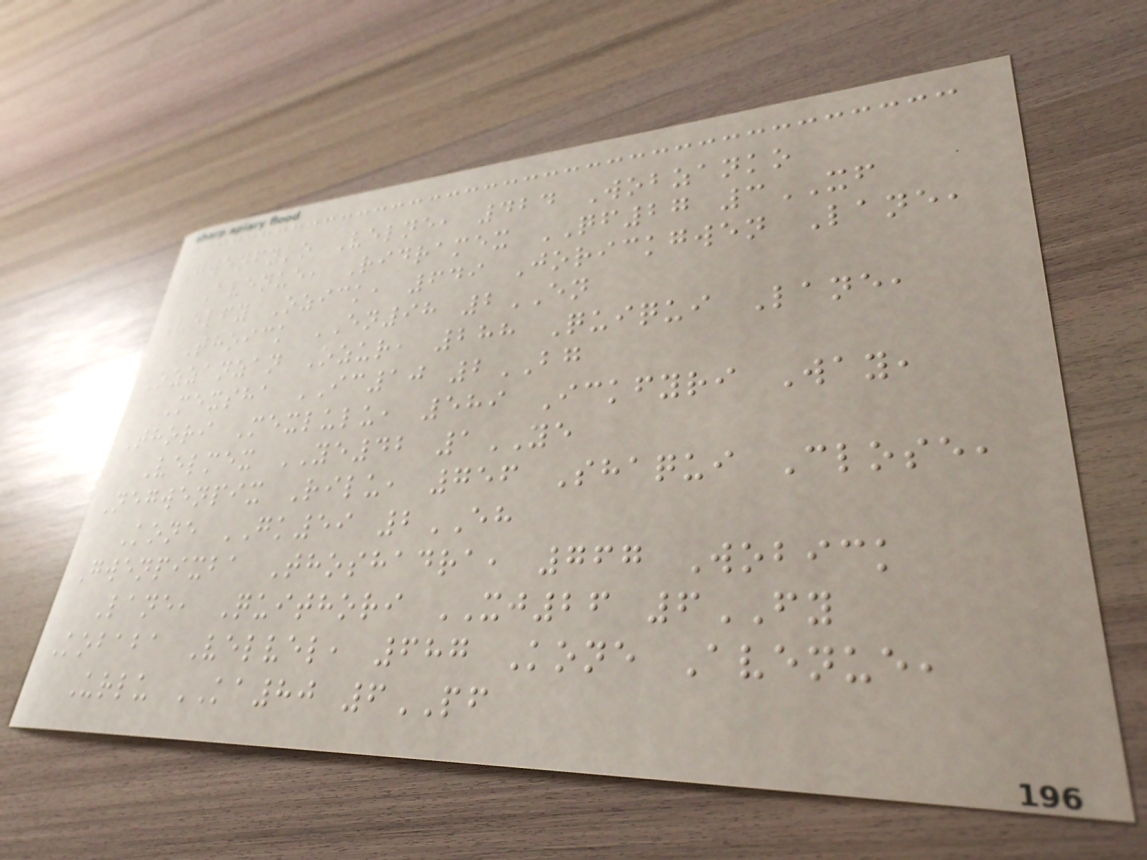Gwenfyko Velne, 424 Wobzanko
Avenue, Ridramex QF27 3XF
Velfy Ozick, 649 Jorickgwen Lane,
Thoick EN98 2EN
Ozzanzan Ozur, 288 Quiqui Lane,
Mexsha IC10 2BG
Thori Mexlulu, 589 Ickfyri Way,
Velmex YE42 1YE
Negwenpix Rilu, 756 Shaqui Close,
Kone GK59 2EH
Gwenpixba Thoshadra, 767 Wobick
Lane, Quithori XJ26 6FY
Kobaba Velvel, 687 Kone Avenue,
Urlu KA80 6PF
